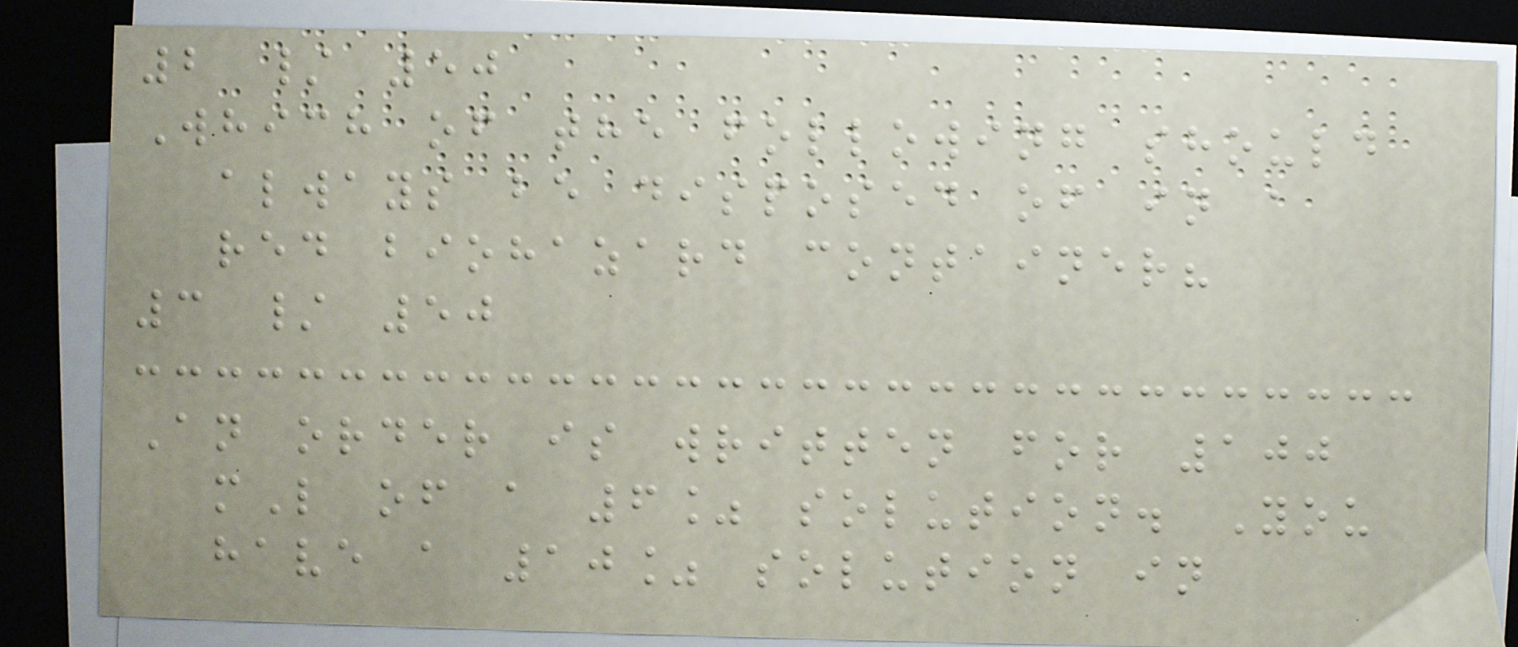2 / 50
Which of the following should
always be disposed of in a
red biohazard container?
3 / 50
An order is written for 100
mL of a 6% solution. You
have a 10% solution in
